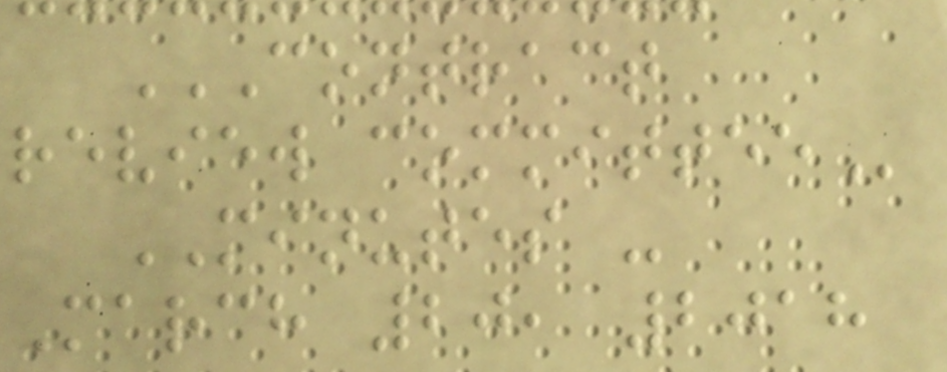CONTRACT
REVIEW COMMITTEE
MINUTES -
March 20, 2018
